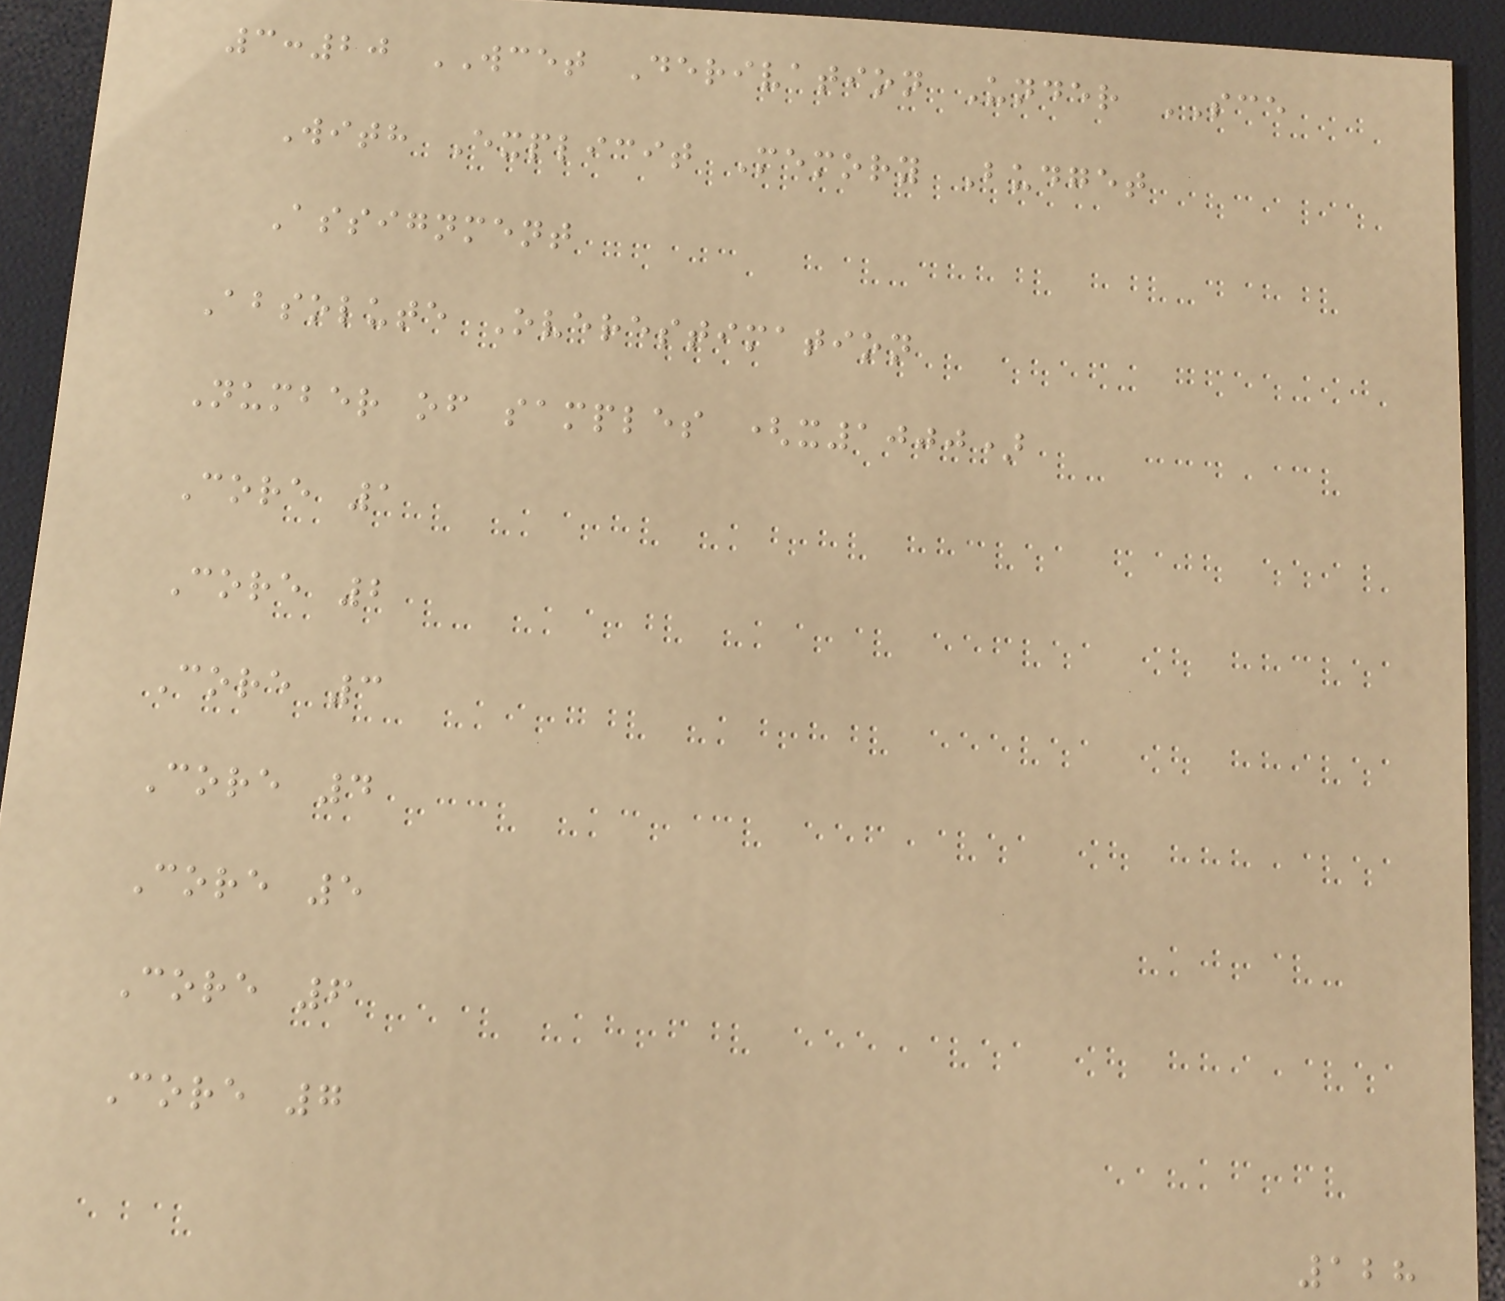3:20 WCET Derivation Under SCE
With Explicit Memory Budget
Assignment
Absolute Overestimation
Number of samples (x1000)
Core 1
Core 2
Core 3
Core 4
Core 5
Core 6
Core 7
128
